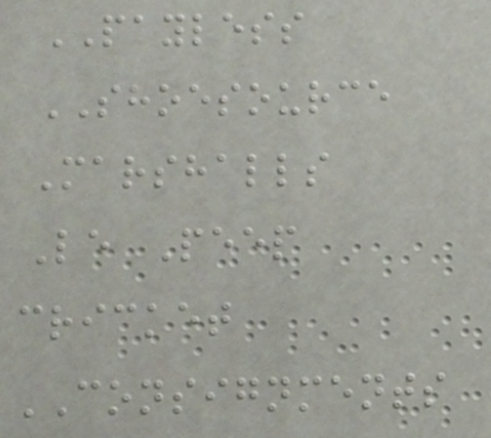PAYLESS
SHOESOURCE
Marshalls
Le Peep
cricket
CONSIGNMENTS
